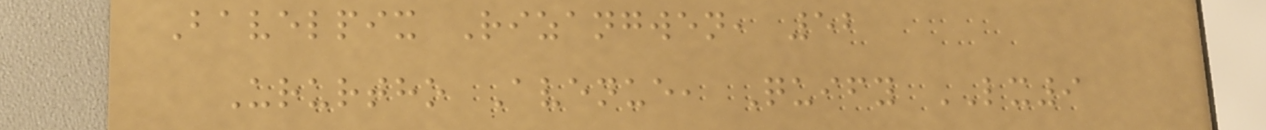Bavelpix Rizangwen, 52
Ururtho Avenue, Quify LX9
